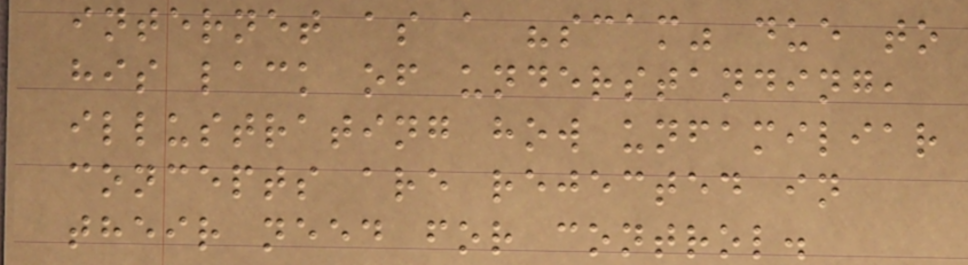internet as a "scam" due to
his lack of understanding,
illustrating how unfamiliar
concepts are rejected in
their need for control.
